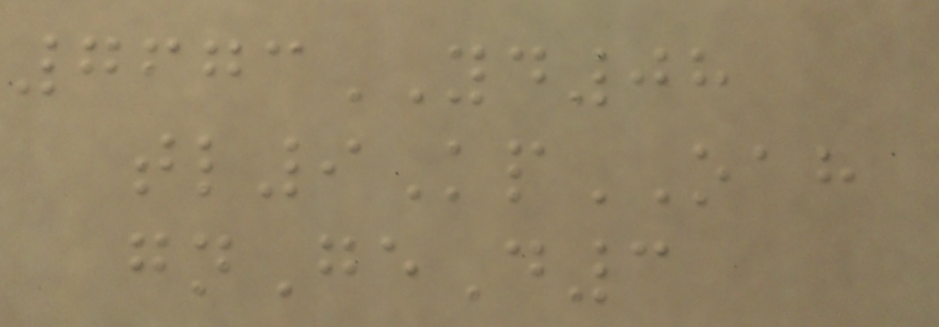7673YD08
tl9KpOAH
gnGeD3
